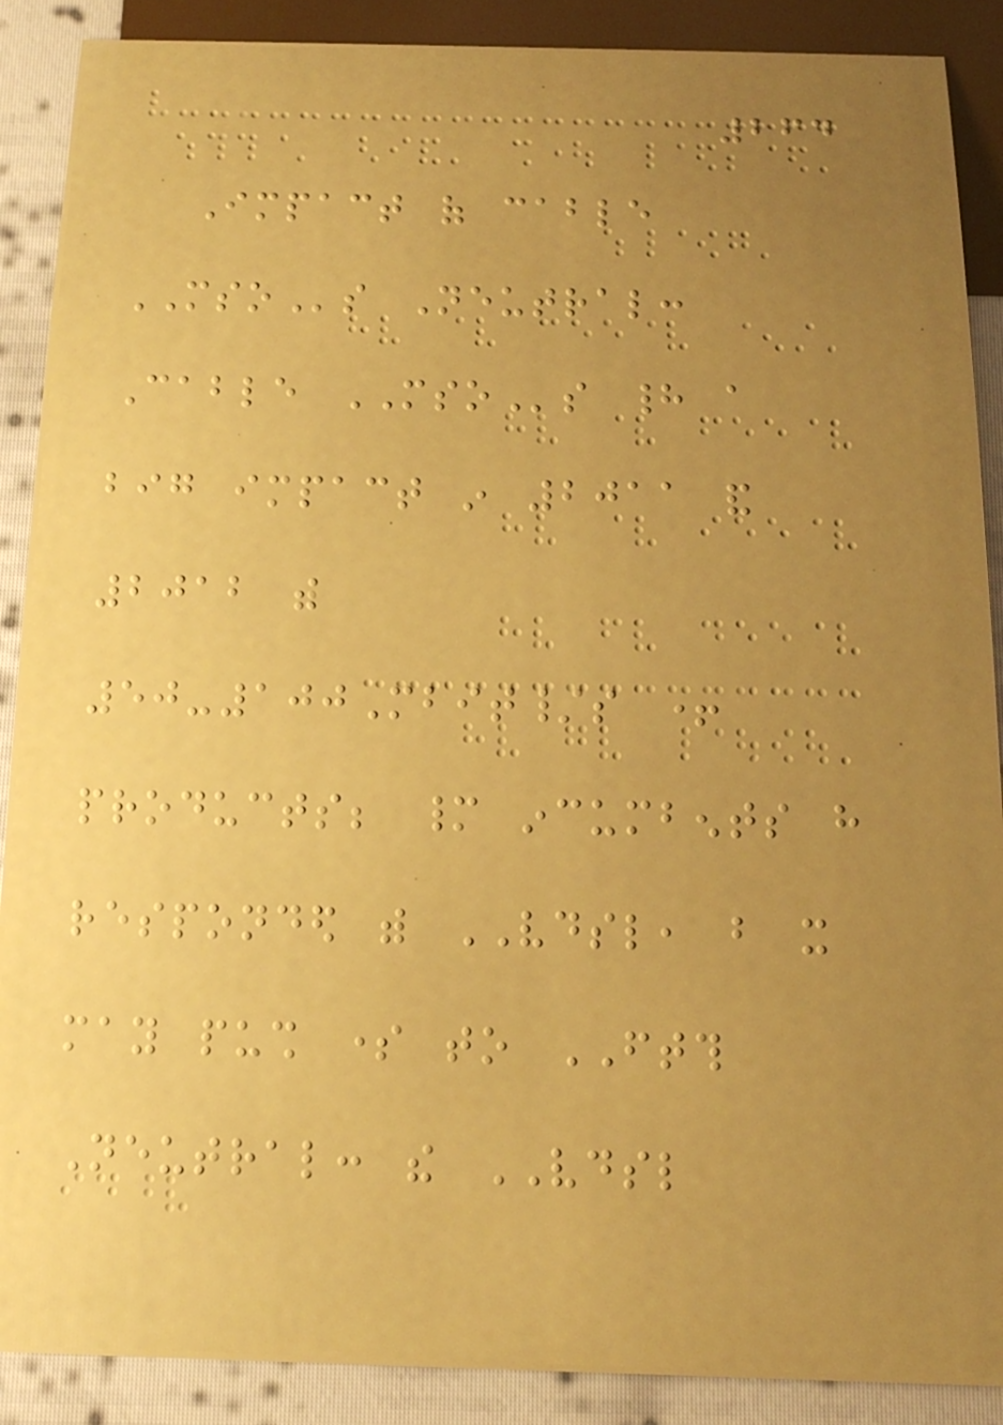264
Impact of cable
MSOs Neutral:
Cable MSOs had a
big impact in 2011 and
2012 with
50-100Mbit/s +
products; many incumbents have
responded with VDSL, but it
may push some to FTTH
Neutral: the VDSL
